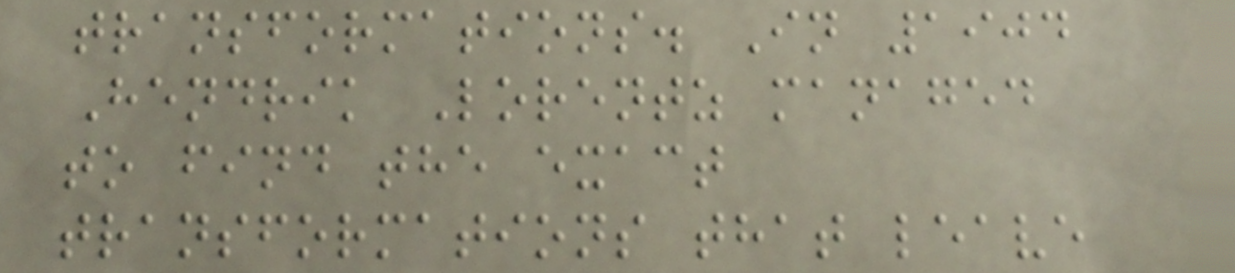transformations. In 1904
Hendrik Lorentz managed
to find the exact
transformations that leave
